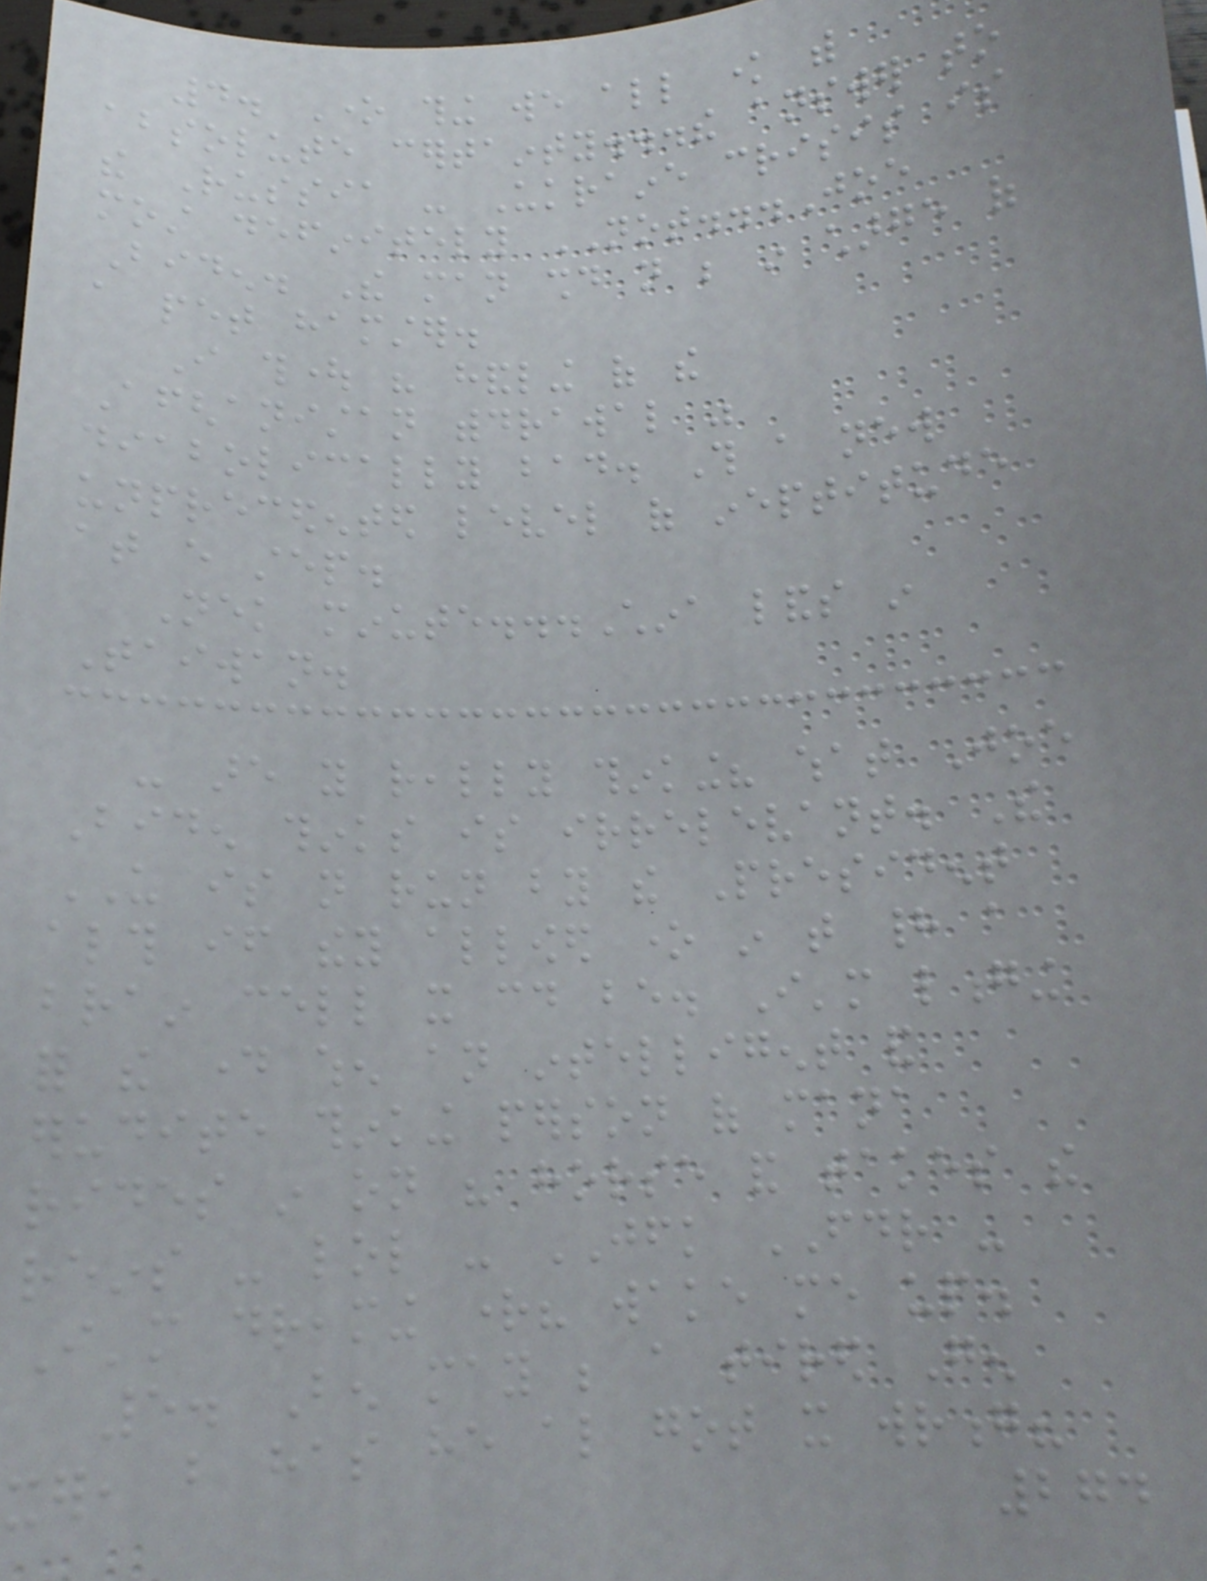4. One thing we all know with
absolute certainty...the answer to
the Russia - Ukraine crisis is
most definitely NOT...Joe
Biden. The man should not be in charge of
a pet hamster.
I thought his handling of the
Afghanistan withdrawal was
diabolically bad. This a new
unprecedented level of ineptitude
at every step.
Nek minute...China lands in
Taiwan.
- are you really thinking? what Joe
Biden thinks is irrelevant. The
US is not run by the President
although if they allowed one in that had a
brain cell it could be. I'm longing
for the day when an intelligent and
erudite thinking person of mana
rides in on his horse and takes the
reins - lol - JFK FDR -
I'm dreaming right? wake me up.
5. Ben may be a tired Gen
xer, but has he also got it wrong?
274
